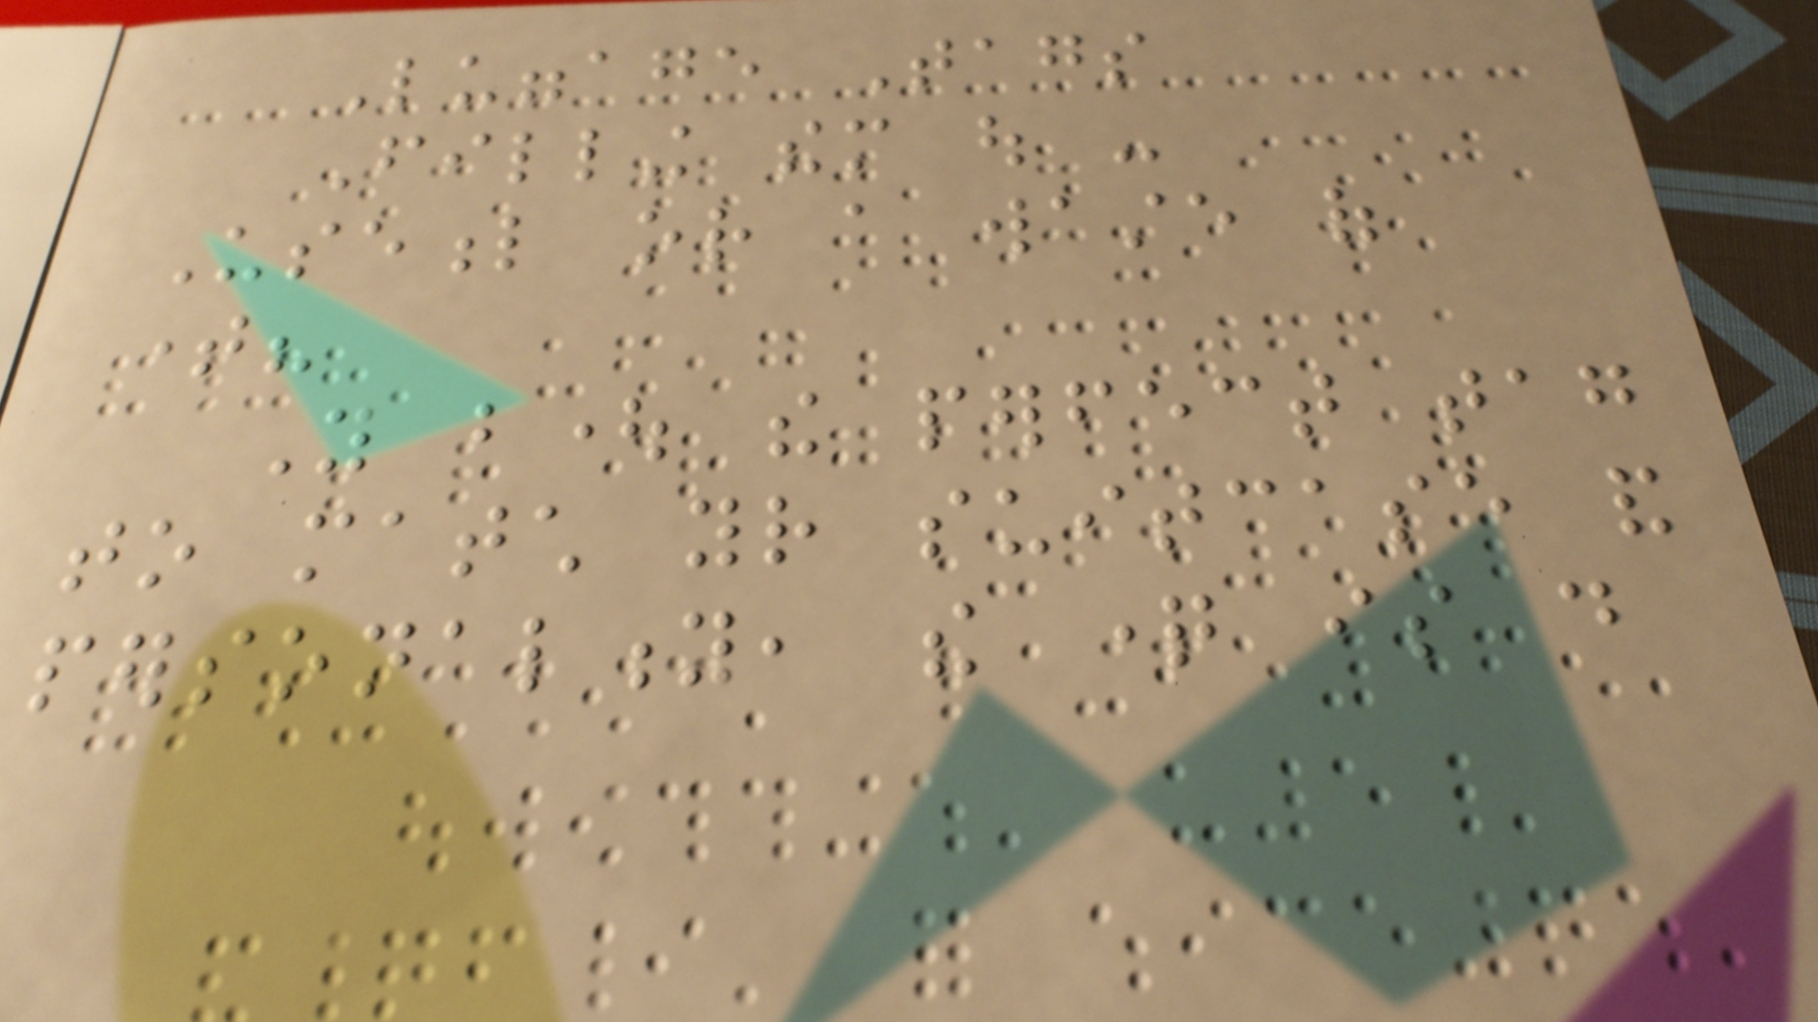Luggage Tags
Filling them out -
Useful or a waste of
time?
You bought the perfect tag
to match your suitcase and
personality, the question is do
